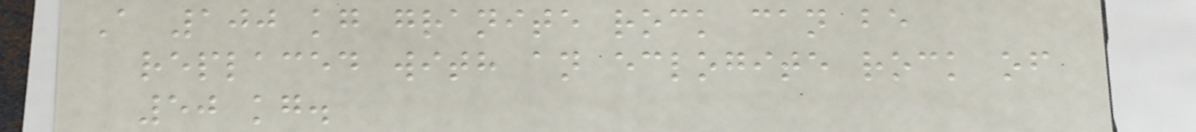A 100 kg granite rock can be
replaced with an eclogite rock of
50 kg.
